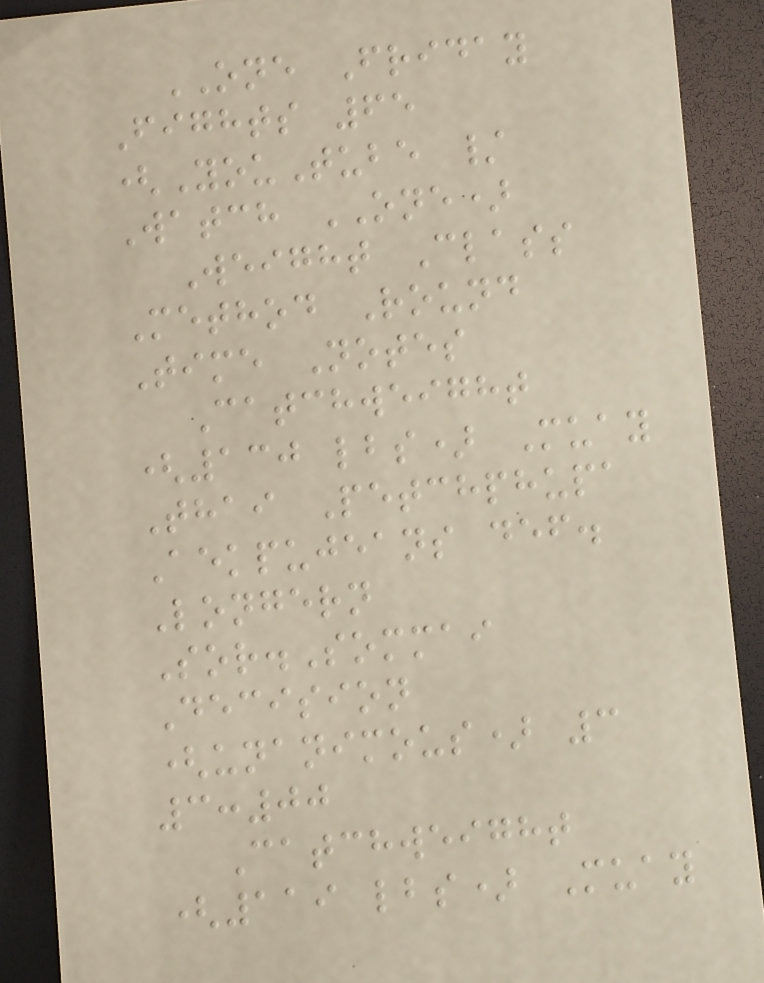ONE Friday
Fights 65
(YouTube /
Watch ONE)
Weight Class
Method Round
Time Notes
Catchweight
(130 lbs) Muay
Thai Petchphupa
Aekpujeans def.
Longern
Sor.Sommai
Decision
(unanimous) 3
3:00
Catchweight
(119 lbs) Muay
